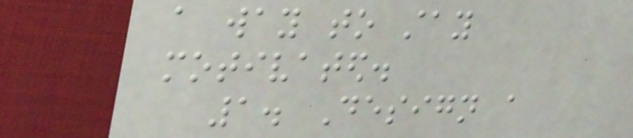a way to stay
motivated.
1. Design a
